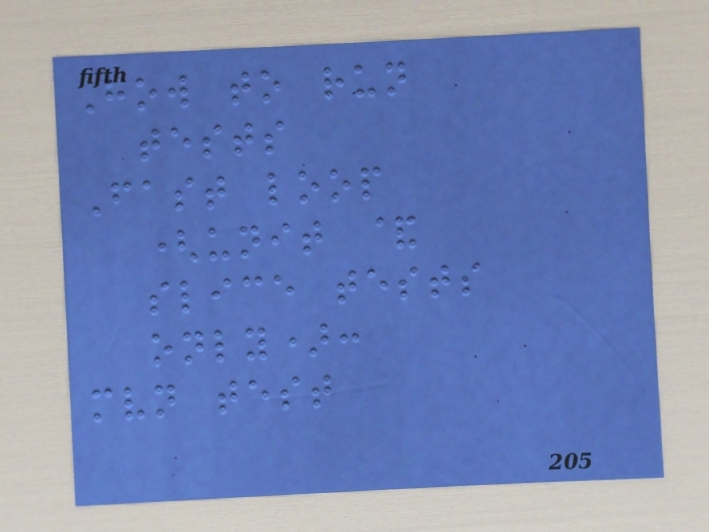How to run
tests
Fast loop
(unit &
slice tests
only):
mvn test
